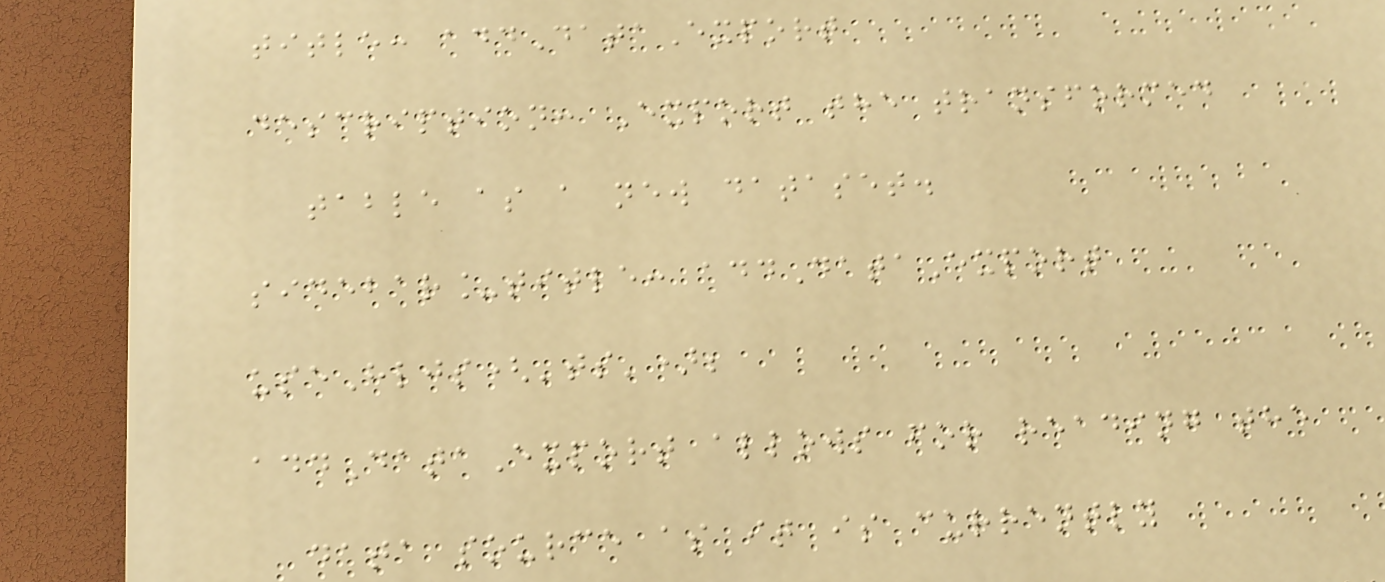title: addDataExport
description: Export the transformed
table as a new dataset.
sidebar_title: addDataExport
useHljs('ts');
addDataExport allows for reading the
data source as it is currently
